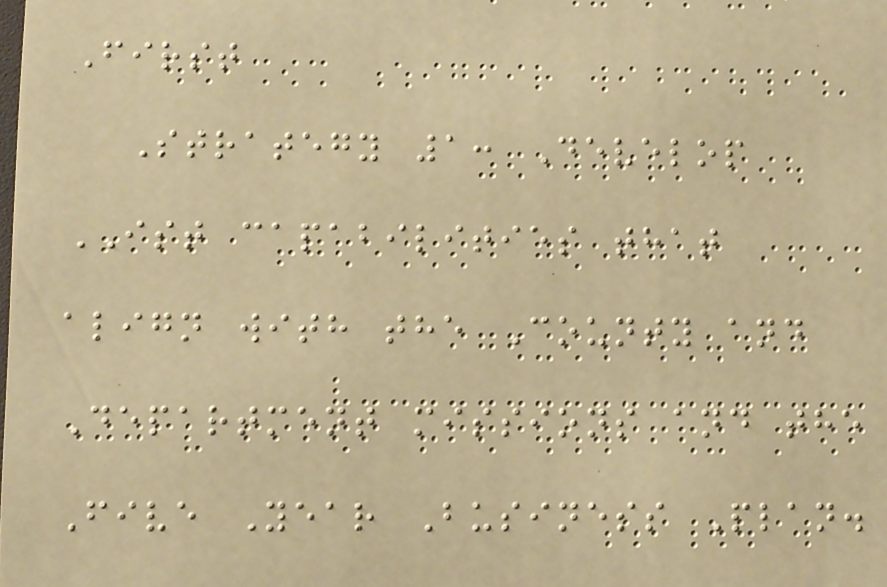First
Strategy 1: Develop
IST capabilities that
align with the County and
Department missions and the
Five Year Business Plan.
